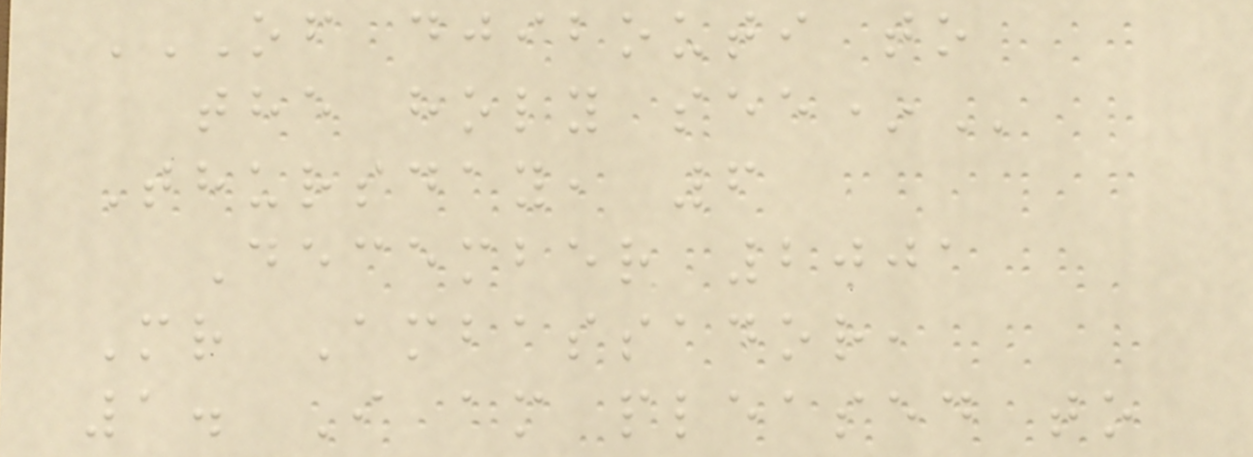OF DJIBOUTI TO
THE HOLY SEE*
Thursday, 6
December 2001
Mr Ambassador,
1. I am pleased to
